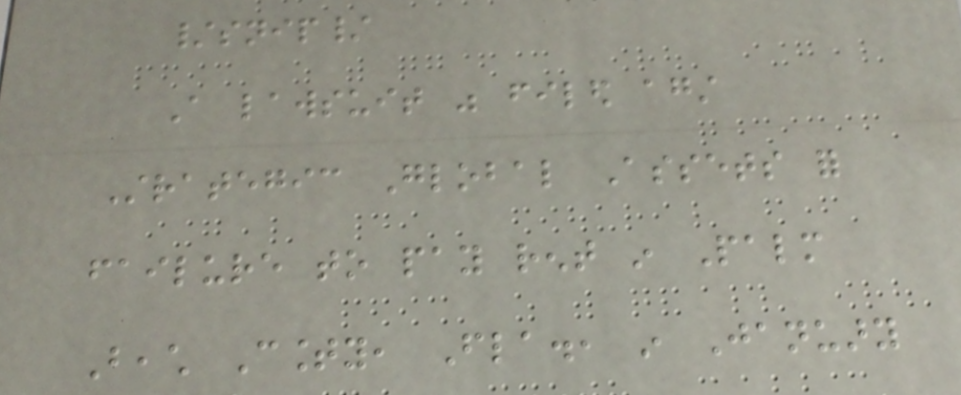/snip/
A lawsuit was filed against
Strategic Global Assets for
failure to pay rent in Palm
Beach County, Fla., in January
